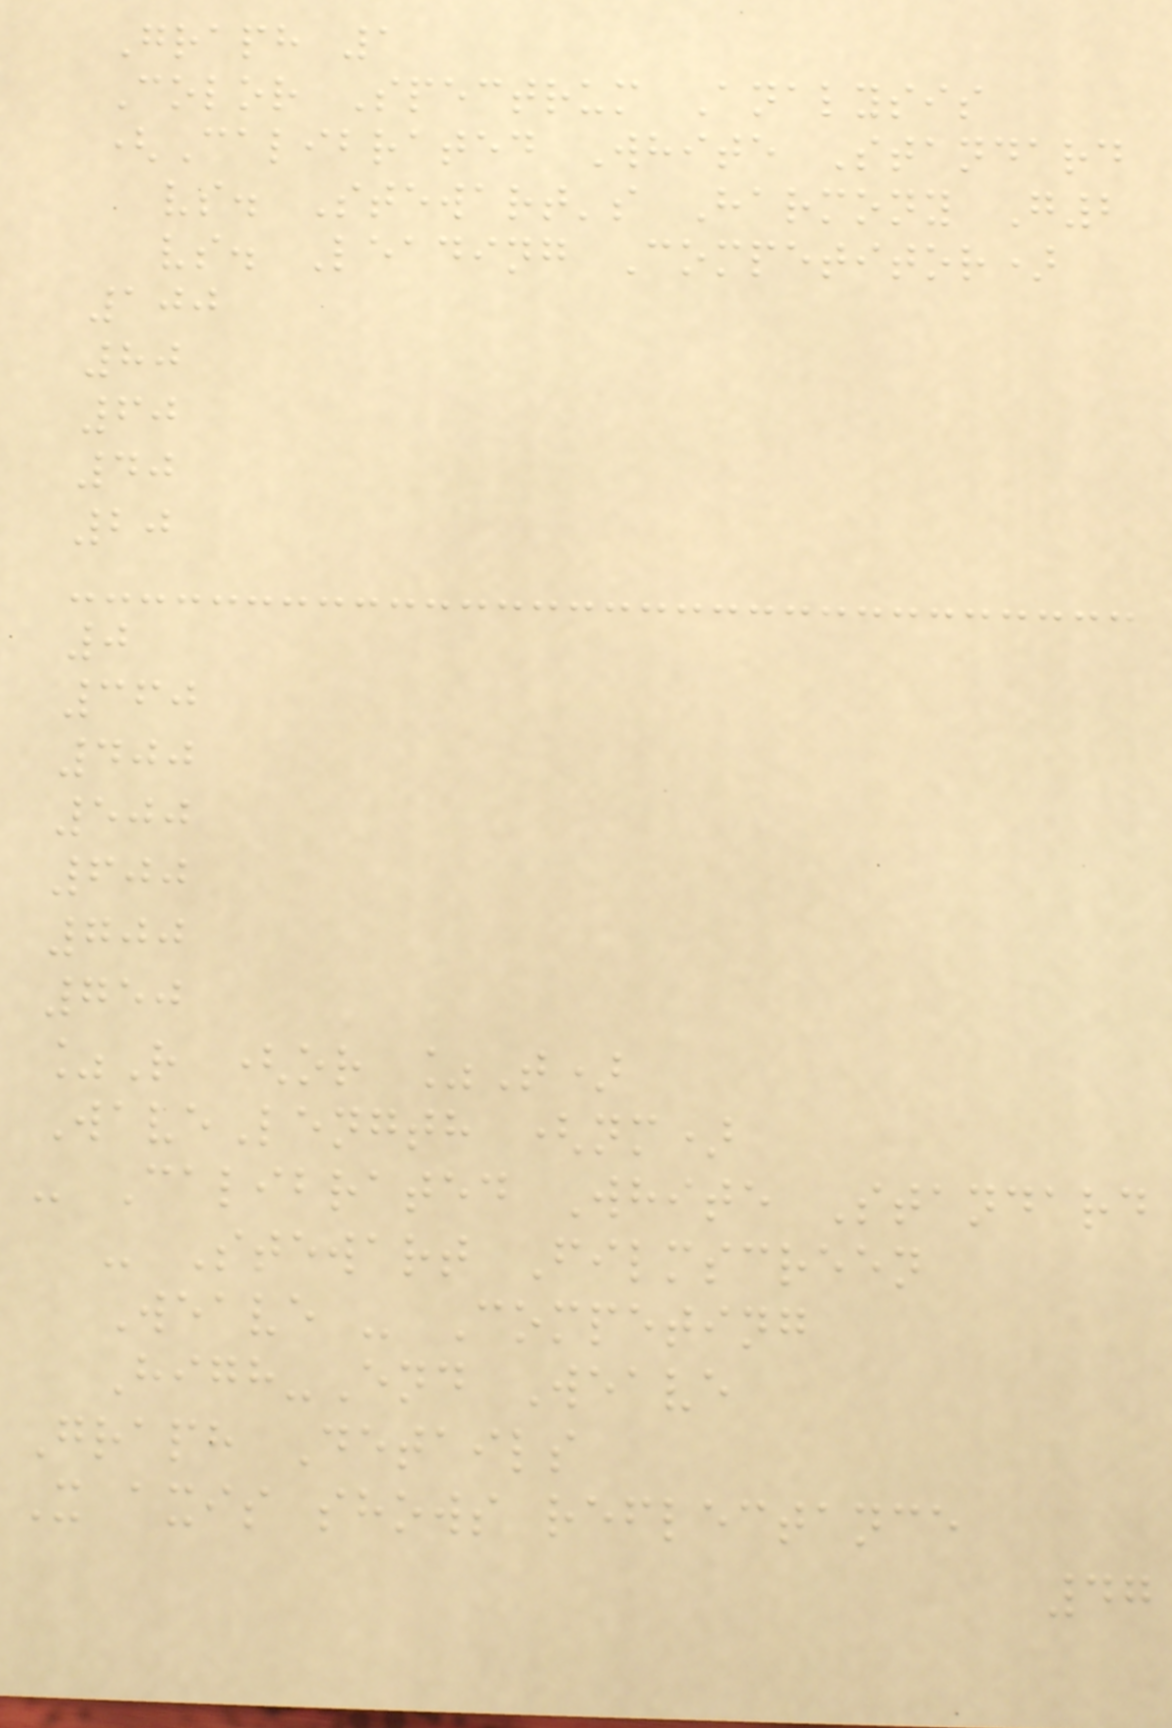Graph 1
Color Spectrum Analysis
(Calibrated White Standard
vs. Stewart's Harmony G2
vs. Leading Competitor)
100
80
60
40
20
0
360
400
500
600
700
750
%R (or %T)
WaveLength (nm)
- Calibrated White Standard
- Stewart Filmscreen
Weave - Competing
High-End Weave
Graph Details
X axis shows reflectance
47
